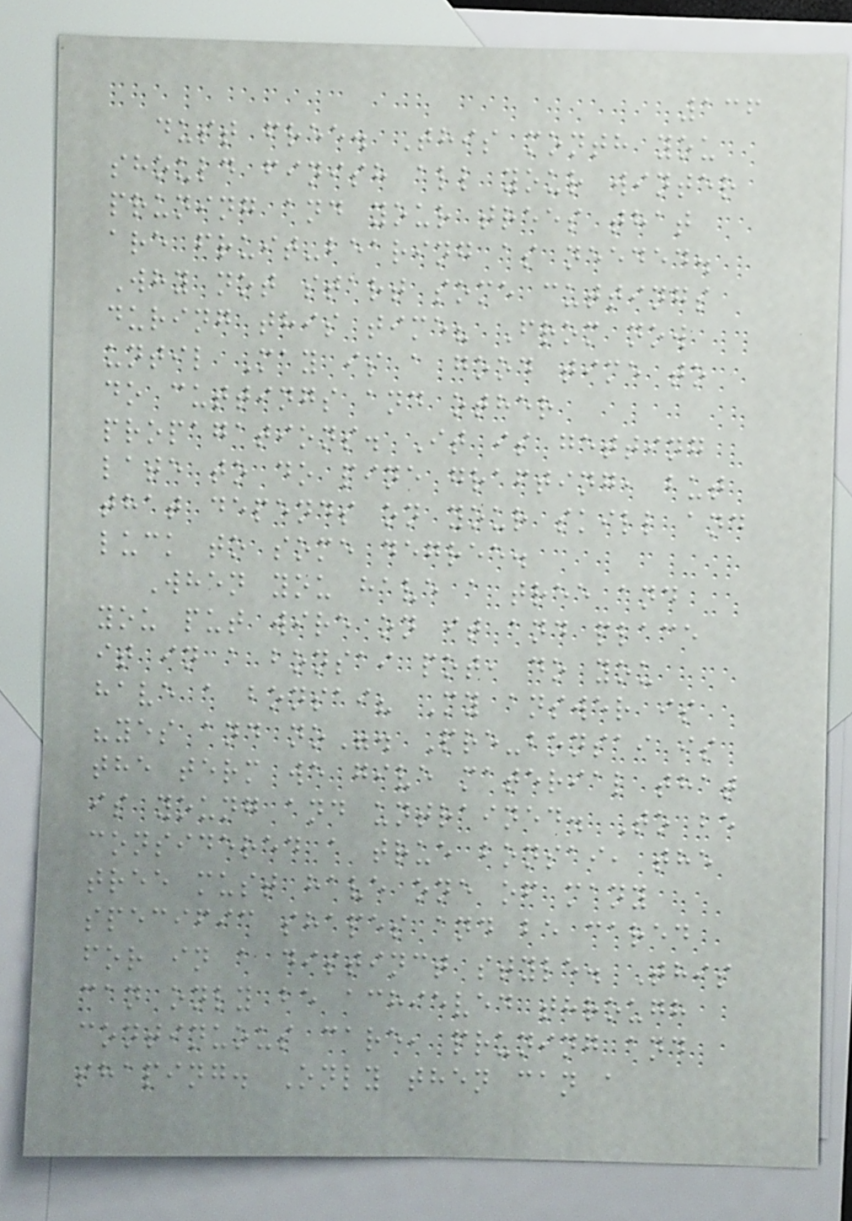136
dust free. This month you
should finish all your winter
pruning and your trees that
are fruit-bearing as needed.
Why not start some cuttings
during this time? From now
until May is a good time to
do cuttings and other
propagations. It is getting
late to do pine grafting, but
that depends on your skill and
luck to some degree.
When you have a tree and
you put wire on it and place
it in a bonsai pot, do you
have a bonsai? My answer is
"yes and no". Pre-bonsai is
the term we give material that
is young and untrained. To be
considered a true bonsai, the
tree must have one of many
specific shapes and be cared
for in a distinct style. This
can only be achieved through
continuous care, pruning and
shaping. Only then can a
